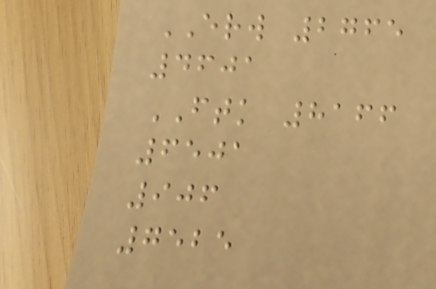ERW 2765
4601
FTK 8166
6501
906
7525
